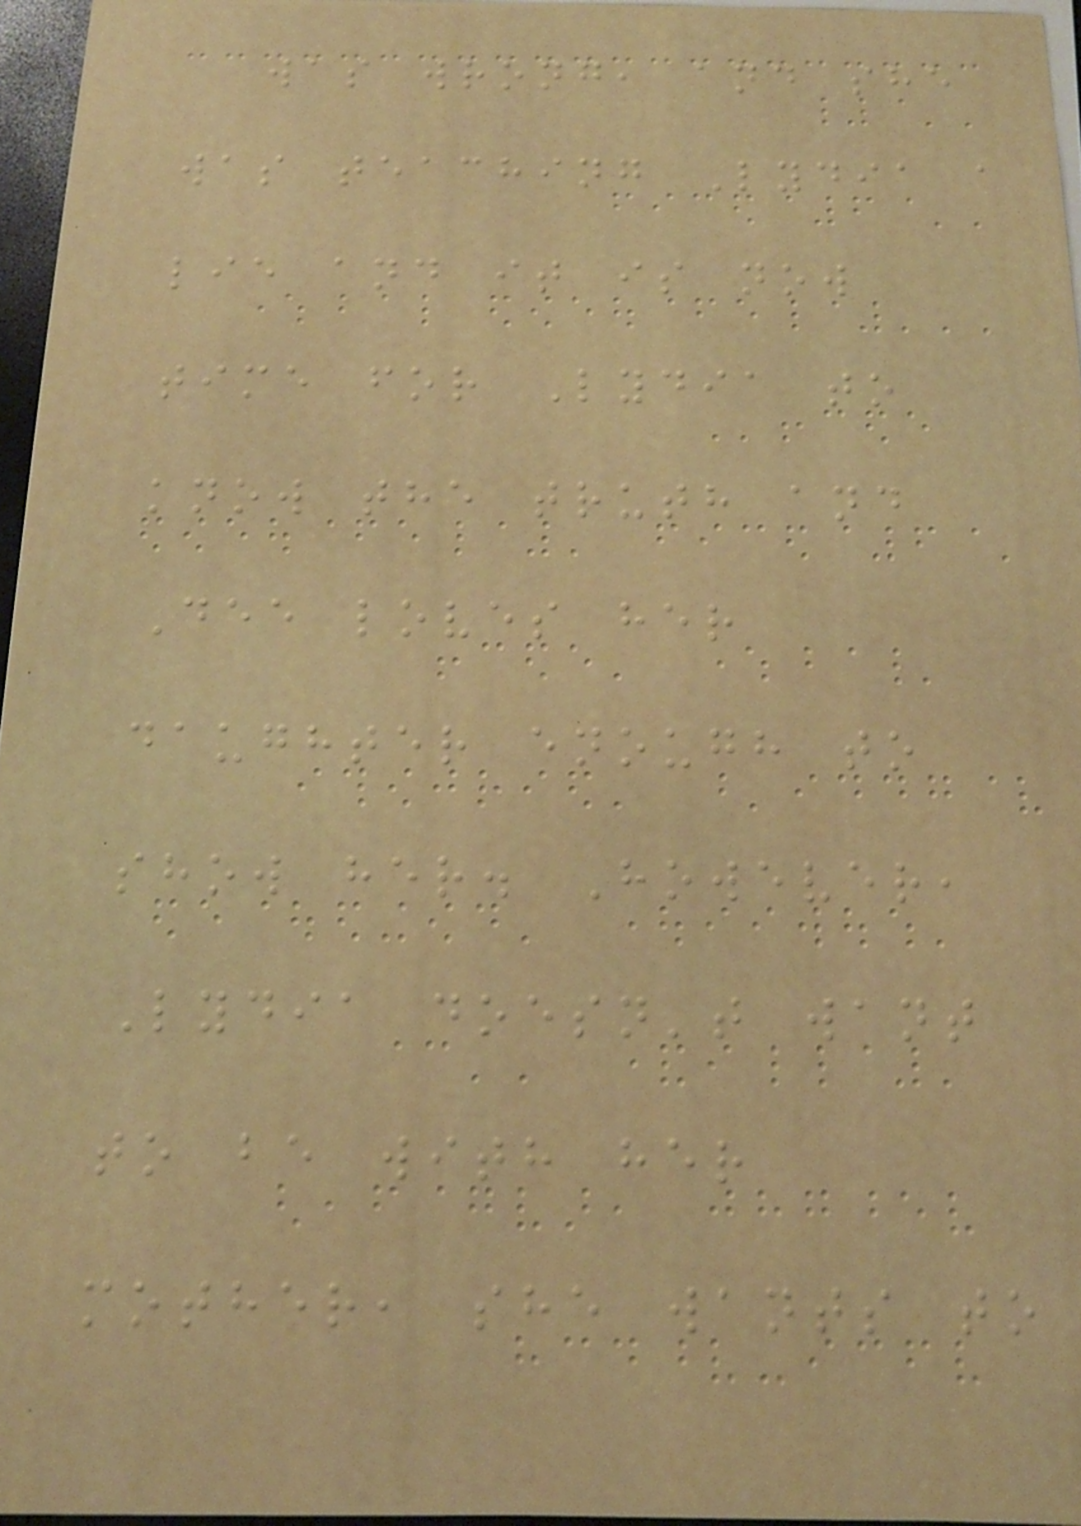was wrong, and she
was teaching Lydia a
lie and it is now
time for Lydia to
know the truth and
Dee loves her
daughter enough to
show her. However,
Lydia doesn't want
to be with her
mother, she wants to
